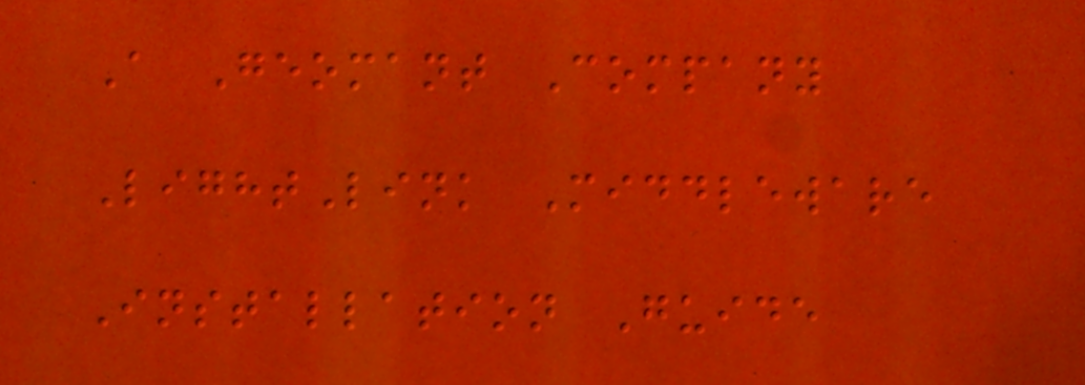A Geomant Company
LightLink Middleware
Installation Guide
